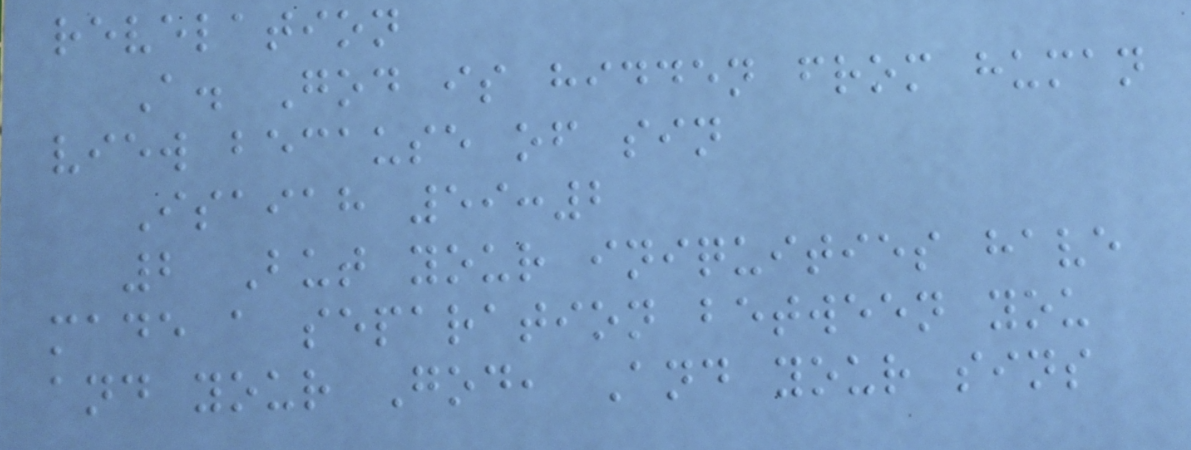revelation
A. God is hidden from human
view because of sin
Isaiah 59:2
2 But your iniquities have
made a separation between you
and your God, And your sins
